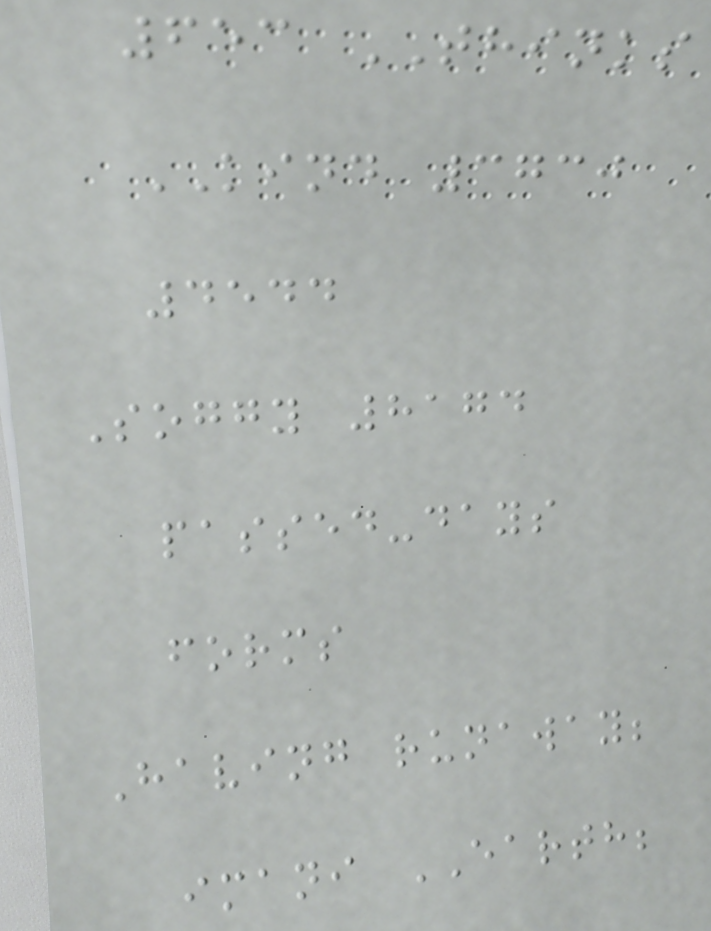653 THINKS
KIND 3730
4544
Soggy 8174
passed-days
forms
Having runaway;
imani EARTH;
